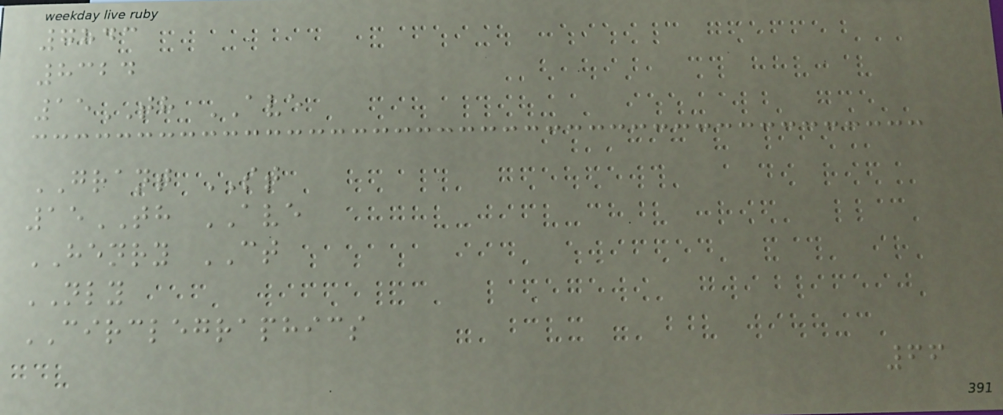7843
8324
15TH AVE
GRANT ST
15TH AVE
HENRY CT
NLY
CIRCLEGRAPHICS
66
